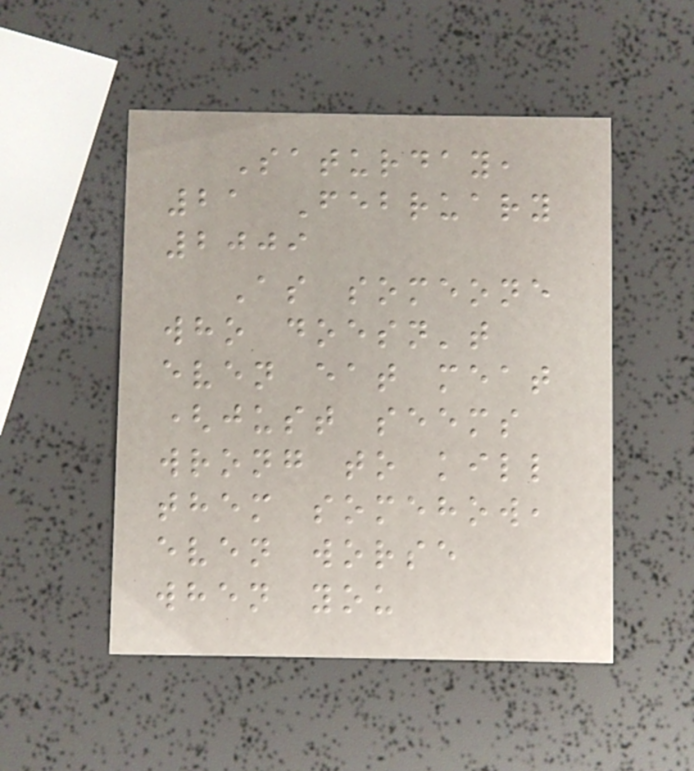Saturday,
21 February
2009
As someone
who doesn't
even eat meat
(just seems
wrong to kill
them somehow,
even worse
when you
